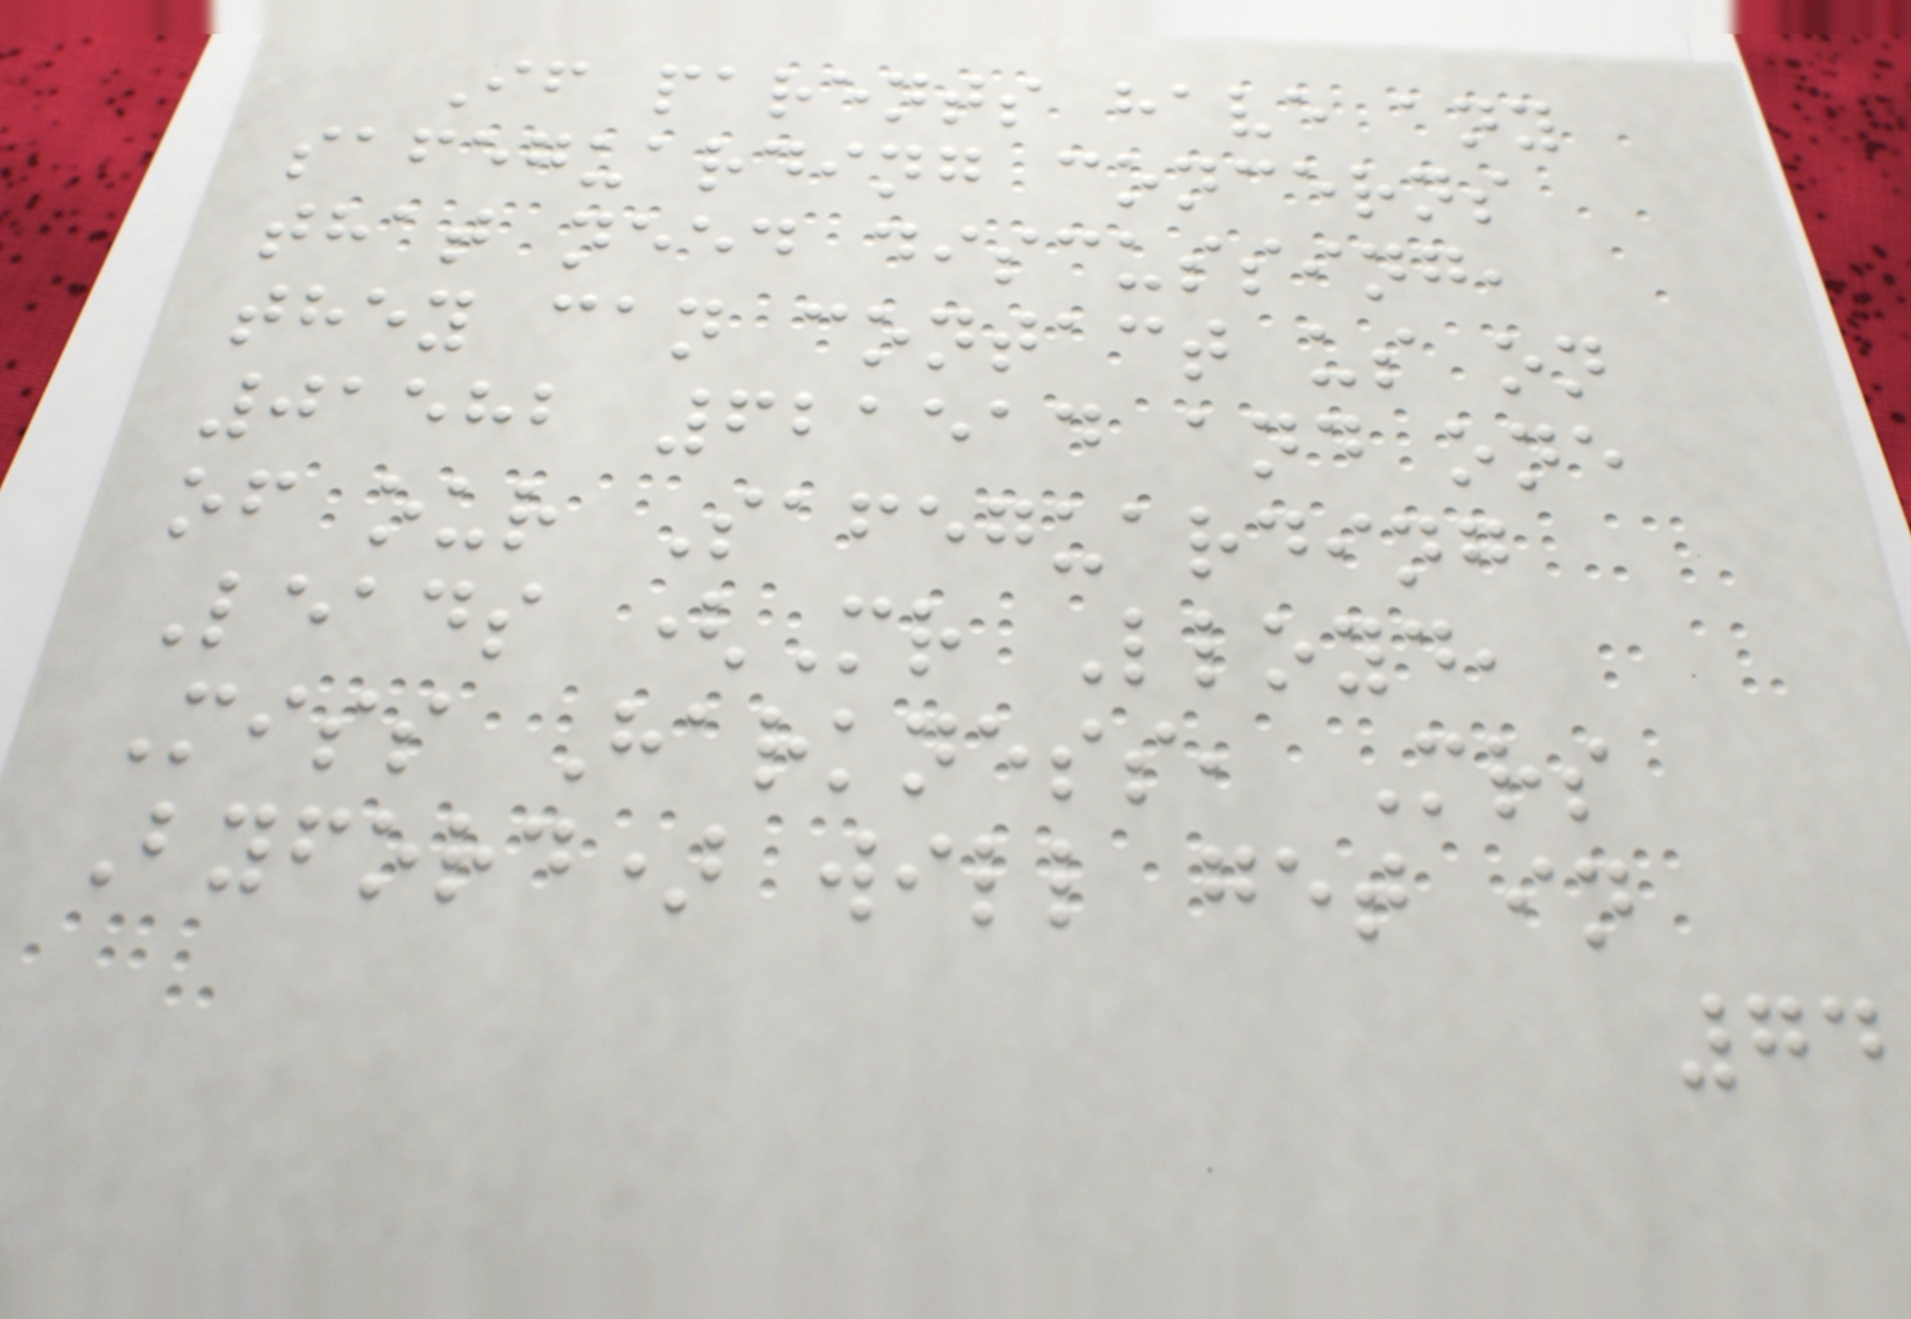If parents have any
safeguarding concerns
that need discussing,
they can contact us on
01582 621514 and one
of our Safeguarding
Leads (Mr Lloyd,
Miss Harkness, Mrs
Byford) will get in
74
